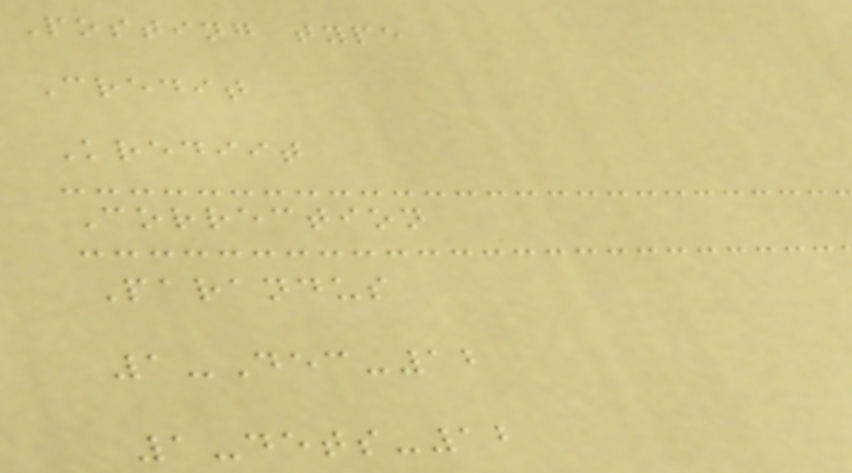Posting type
Credit
Krediit
Correction
Parandus
1-Dec-12
1-dets-12
